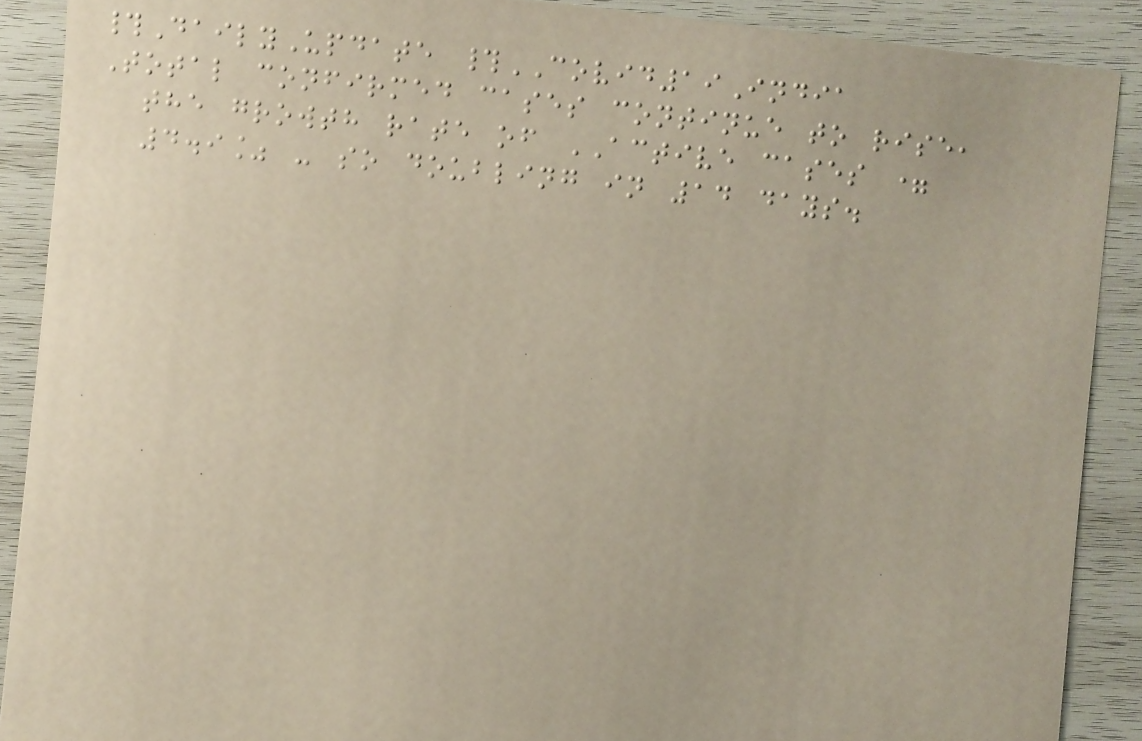#DailyUpdate #COVID19India
Total confirmed cases continue to rise,
the growth rate of ACTIVE cases =
4.9% - so doubling in 14 days.
